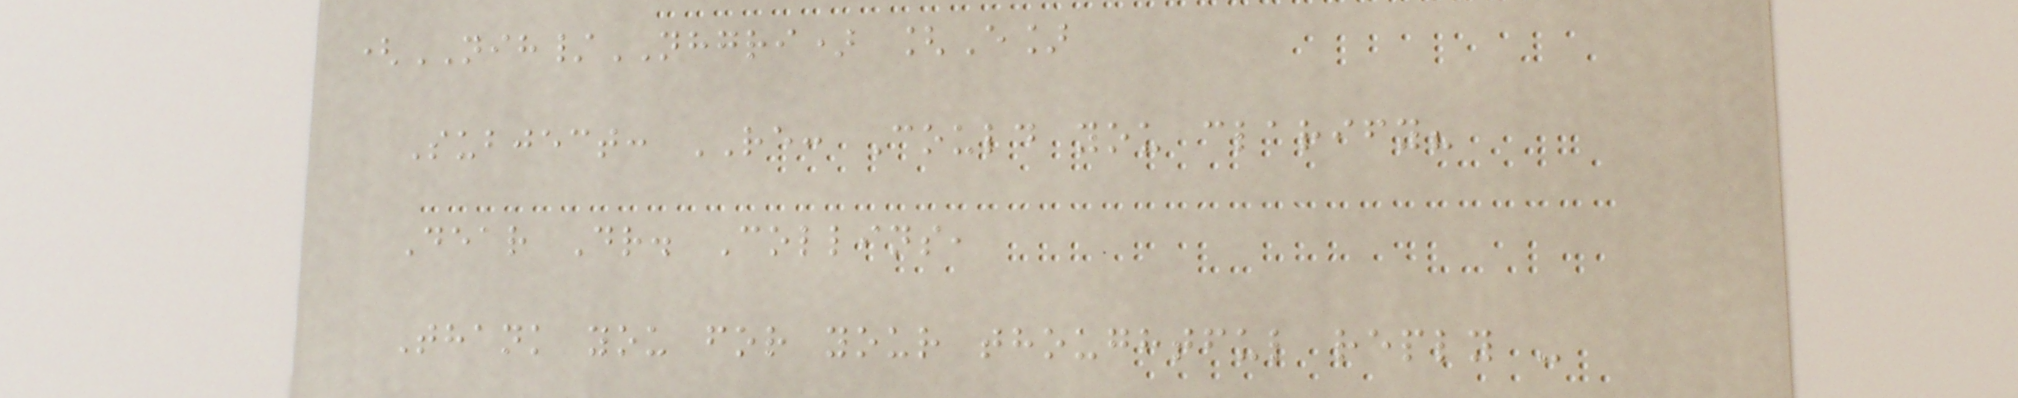(NIH/NHGRI) [E]
Subject: RE: Could you clarify?
Dear Dr. Collins,
Thank you for your thoughtful reply -
